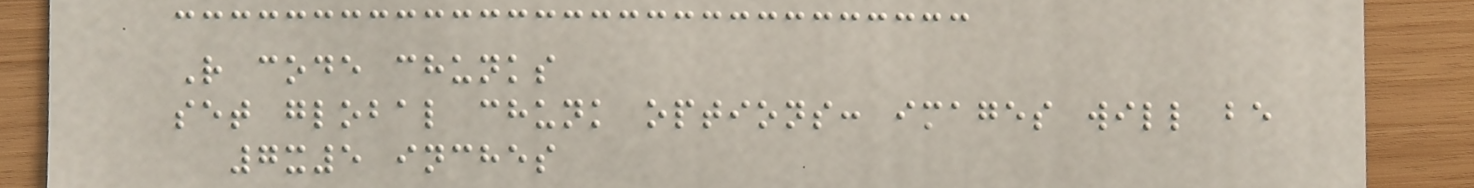R code chunks
set global chunk options: images will be
7x5 inches
